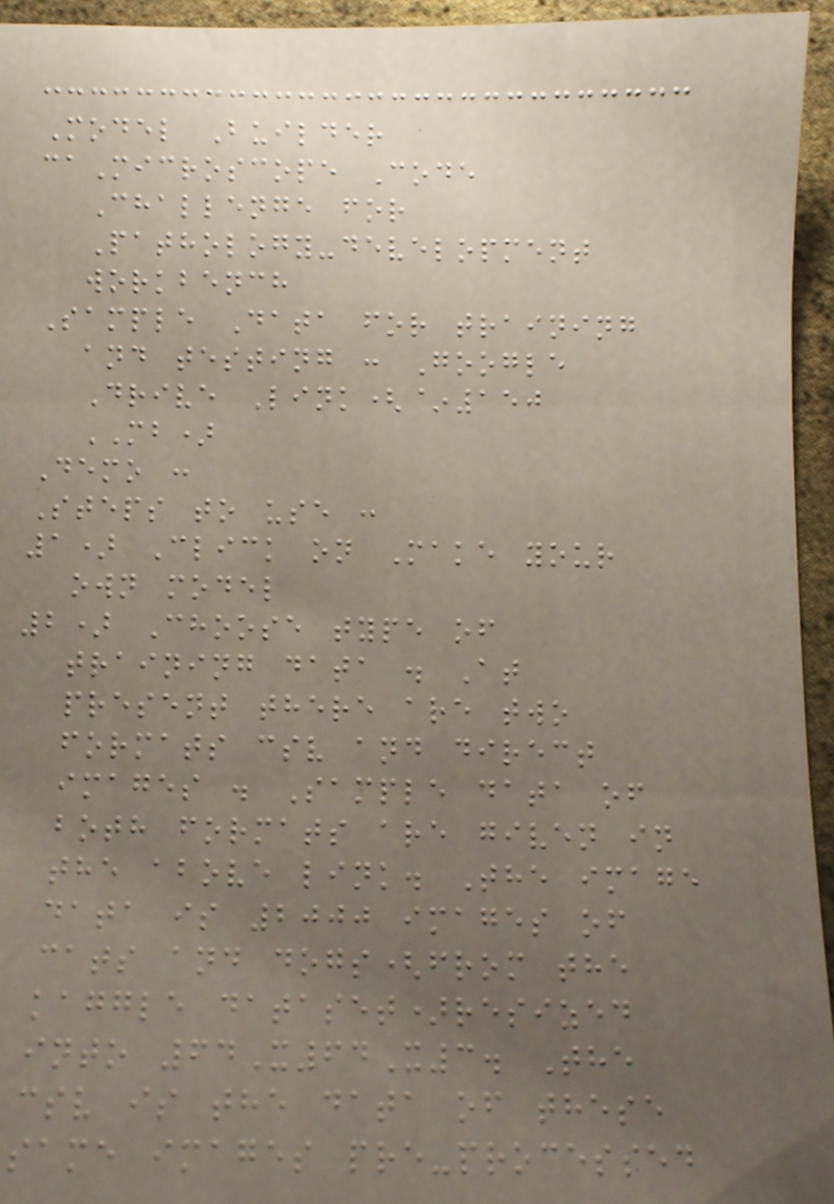Model Builder
caMicroscope Code
Challenge for
Pathology-development
workbench
Sample Data for training
and testing : Google
Drive Link(~150
MB)
Demo :
Steps to use :
1) Click on Make your
own model
2) Choose type of
training data . At
present there are two
formats csv and direct
images . Sample data of
both formats are given in
the above link. The image
data is 2000 images of
cats and dogs(from the
kaggle dataset)resized
into 64X64X3. The
csv is the data of these
same images pre-processed
